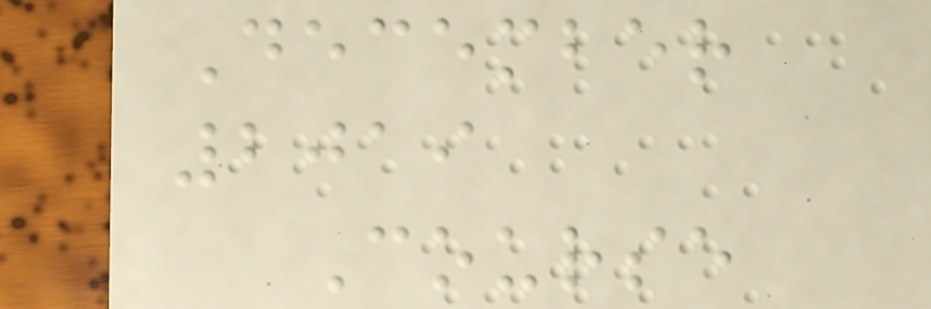December
2019
Course
